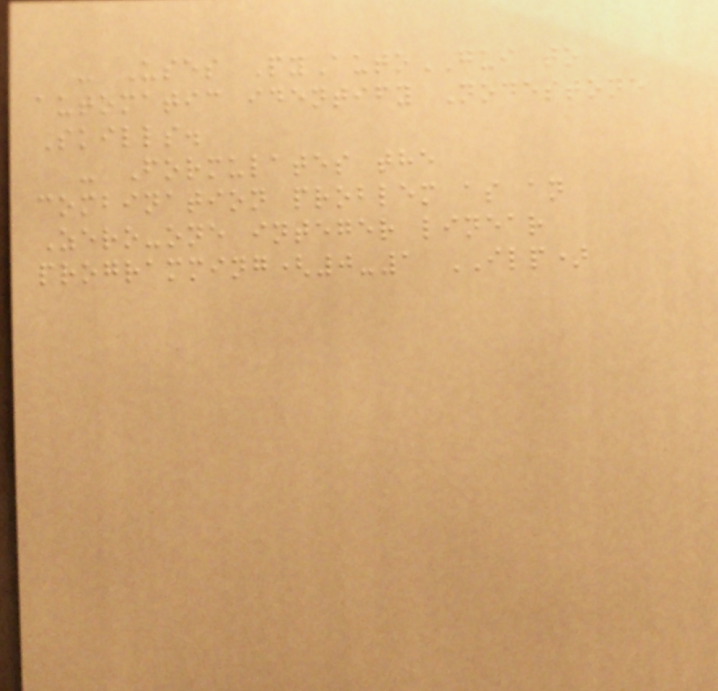- Uses PyAutoGUI to
automatic identify Nodestone
Skills.
- Formulates the
combination problem as an
Zero-one integer linear
programming(0-1 ILP)
